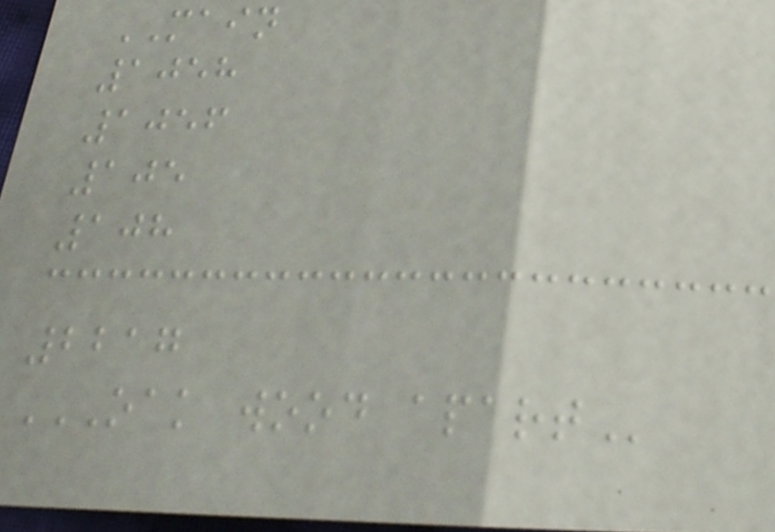MAIN
1058
1056
105
108
2217
OAK WOOD APART
